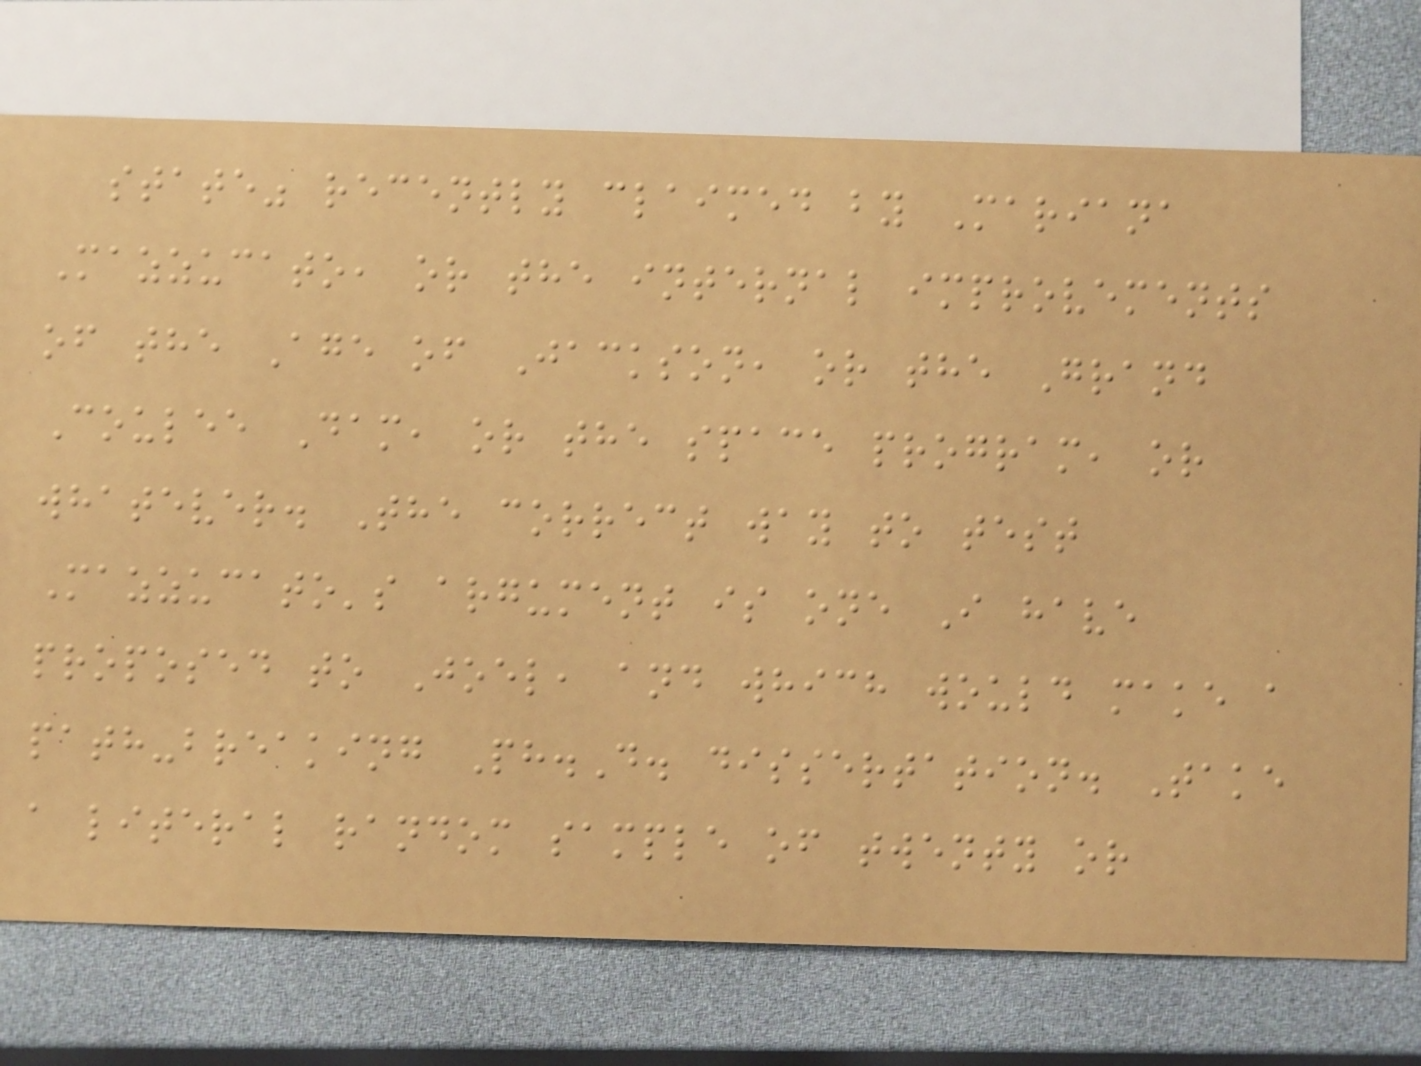state" recently claimed by Mariana
Mazzucato, or the internal improvements
of the Age of Jackson, or the Grand
Coulee Dam, or the space program, or
whatever. The correct way to test
Mazzucato's argument is one I have
proposed to Joel, and which would make a
path-breaking Ph.D. dissertation. Take
a literal random sample of twenty or
